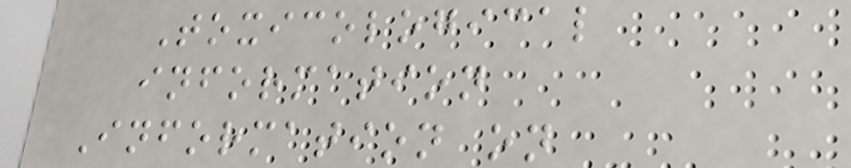Toxicological
information
Information on
